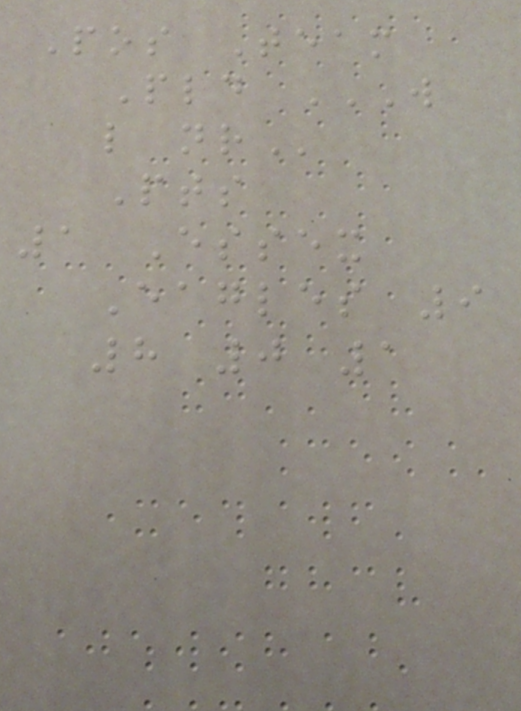Pos Team
Pld W
L NR
Pts
1 Essex
Eagles 9
8 0 1
